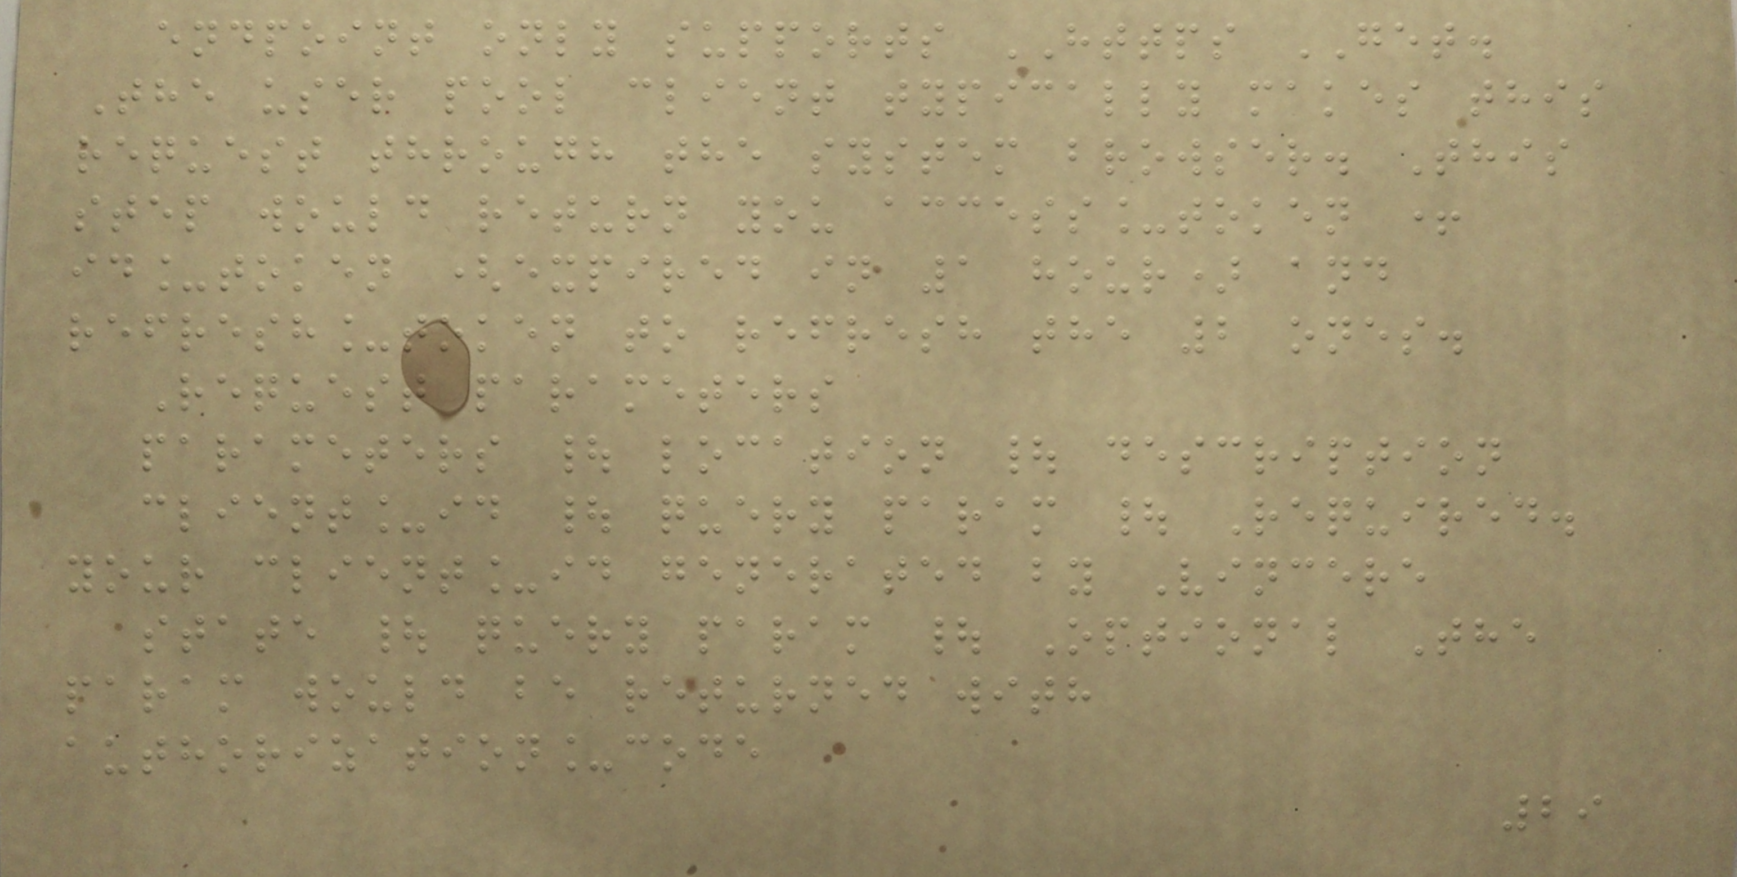endpoint only supports HTTPS GET.
The user pool client typically makes this
request through the system browser. This
step would return you access_token +
id_token (expired in 1 hour) and
refresh_token to refresh the 2 ones.
Request parameters
parameters | location | description
client_id | query param | Required.
your client_id generated by Vincere
state | query param | Optional The
param would be returned with
authorization_code
29
